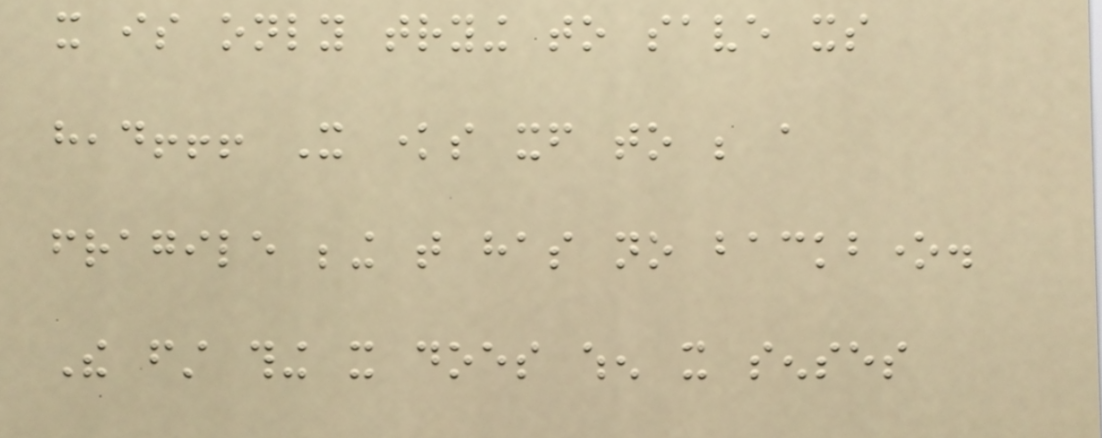it is only trying to save its
head!!! It knows itself to be a
fragile being that has no backbone.
The first thing it does when it senses
